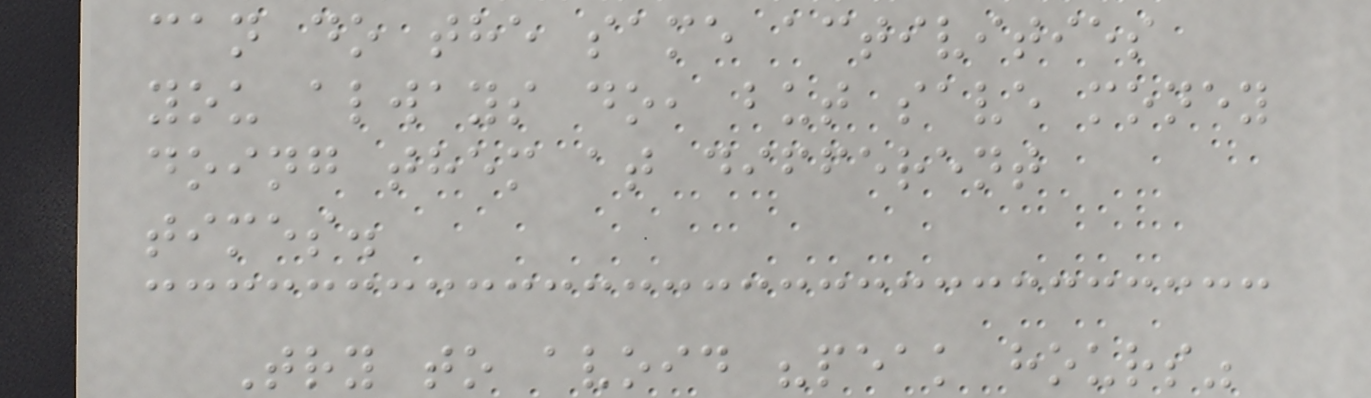can do the same activities
you always do, but save money
doing them at different
times.
Try to avoid "peak hours"
